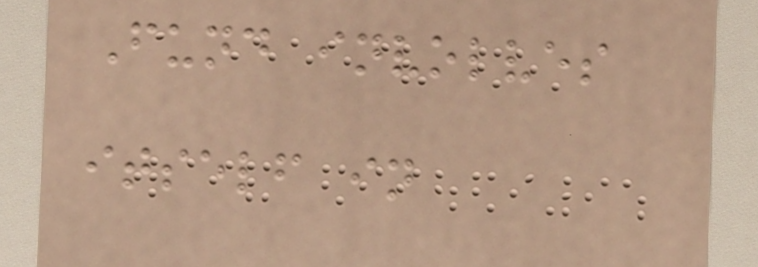Fund involves
itself in
